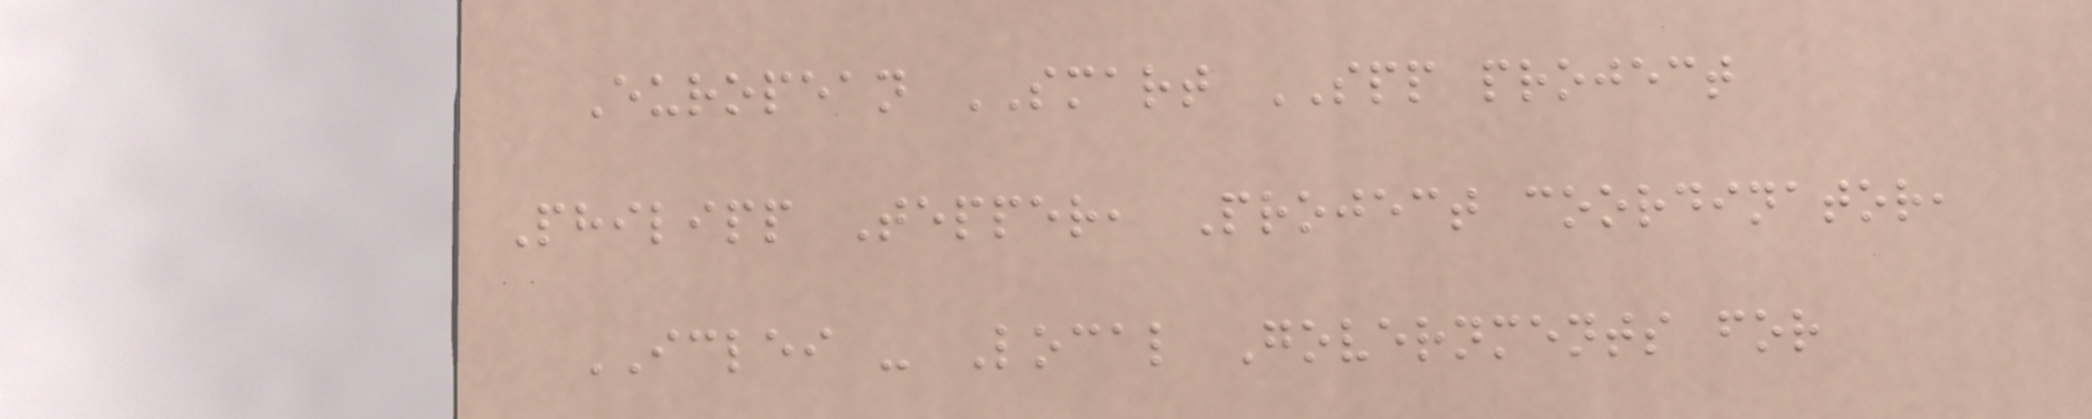European SMART SPP project
Philipp Tepper, Project coordinator,
ICLEI - Local Governments for
